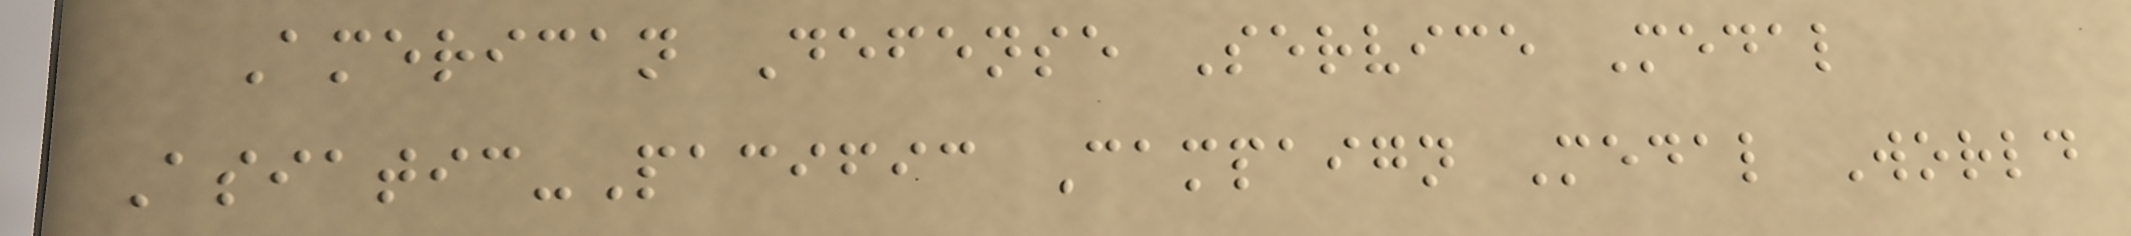American Defense Service Medal
Asiatic-Pacific Campaign Medal World
